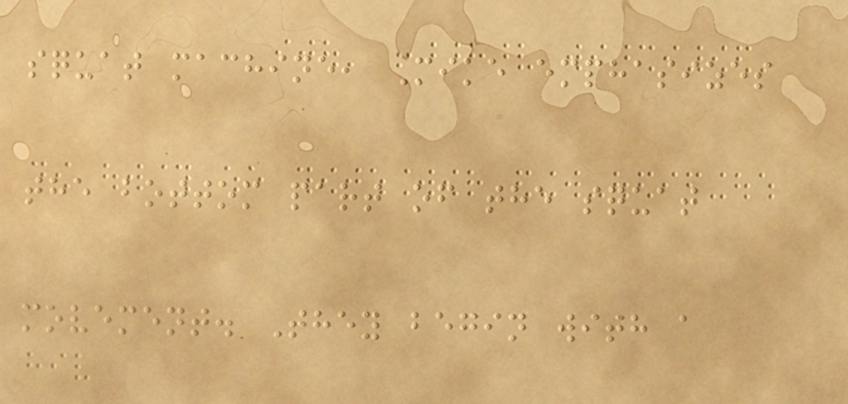squat machine, Mike emphasizes
the bottom part of the squat
movement. They begin with a
